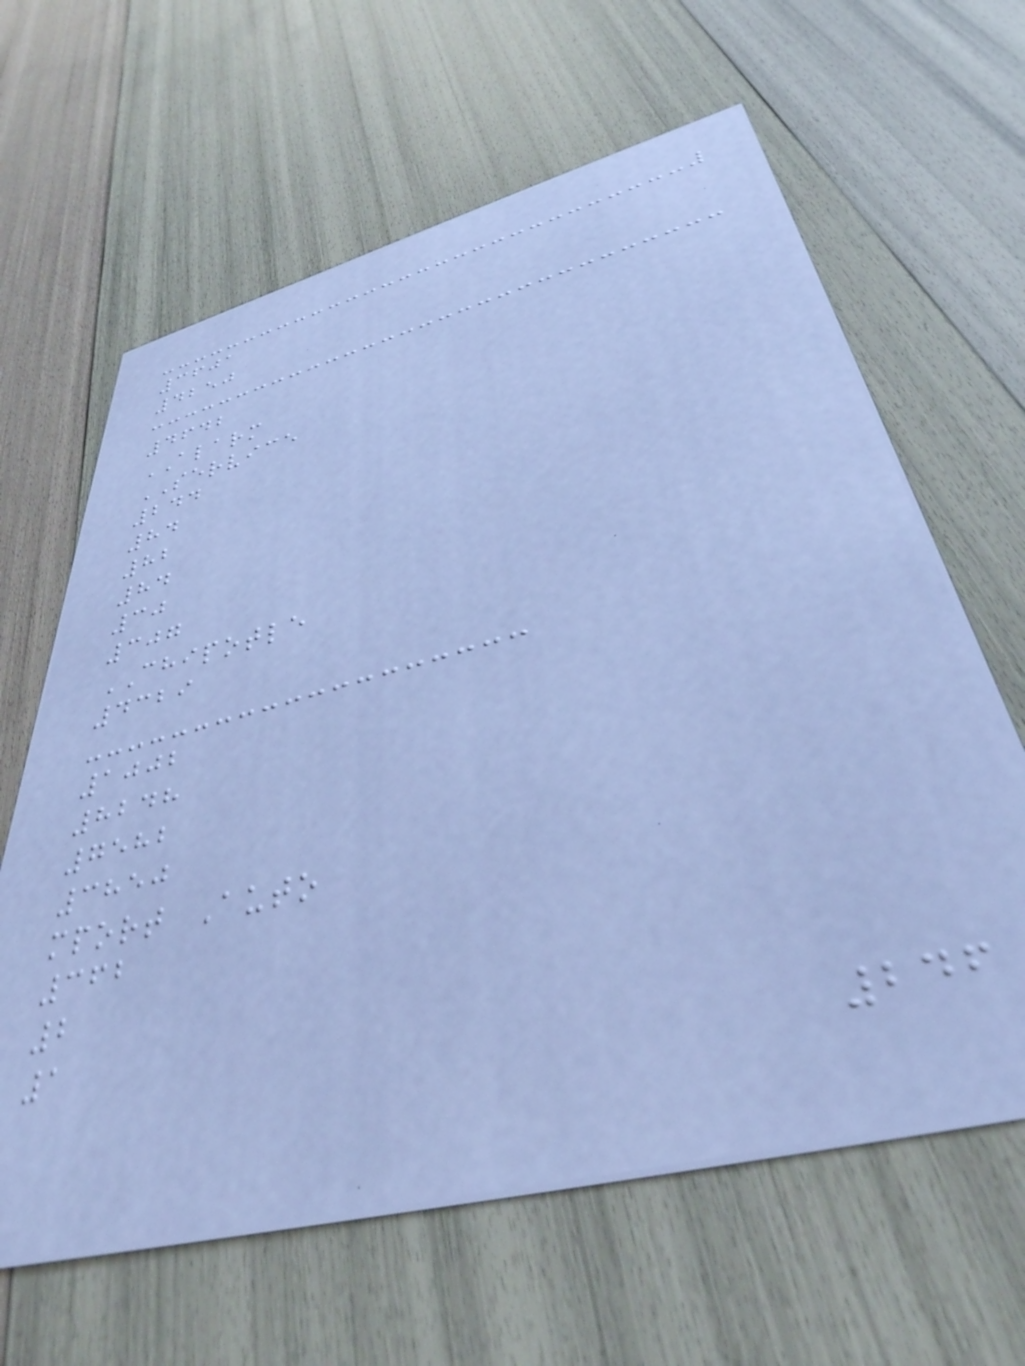3601
4250
4642
ALARM
SERVICE
244
84
82
84
30
307
CHIPOTLE
4329
1002
8248
7582
3850
mport Auto
362
2
1
246
